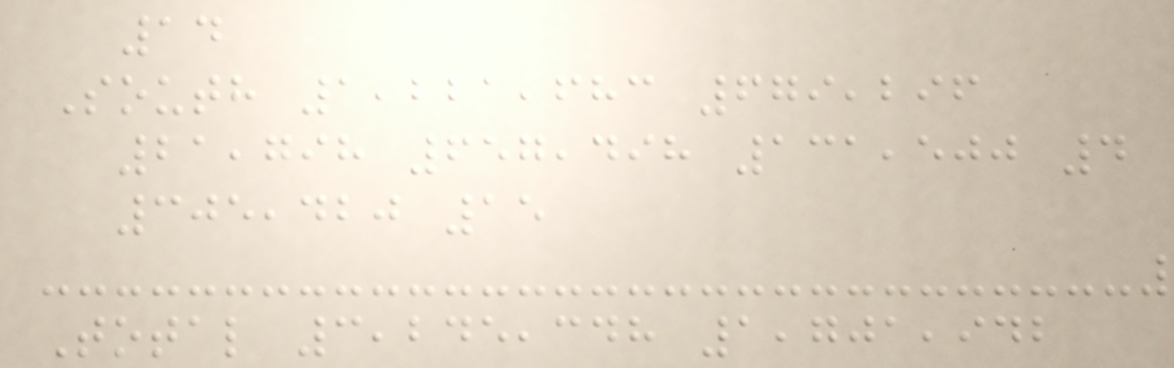14
South 1,221,683 679,296
21,798 657,498 131,500 4
305,420 15
Total 3,245,348 1,701,942
